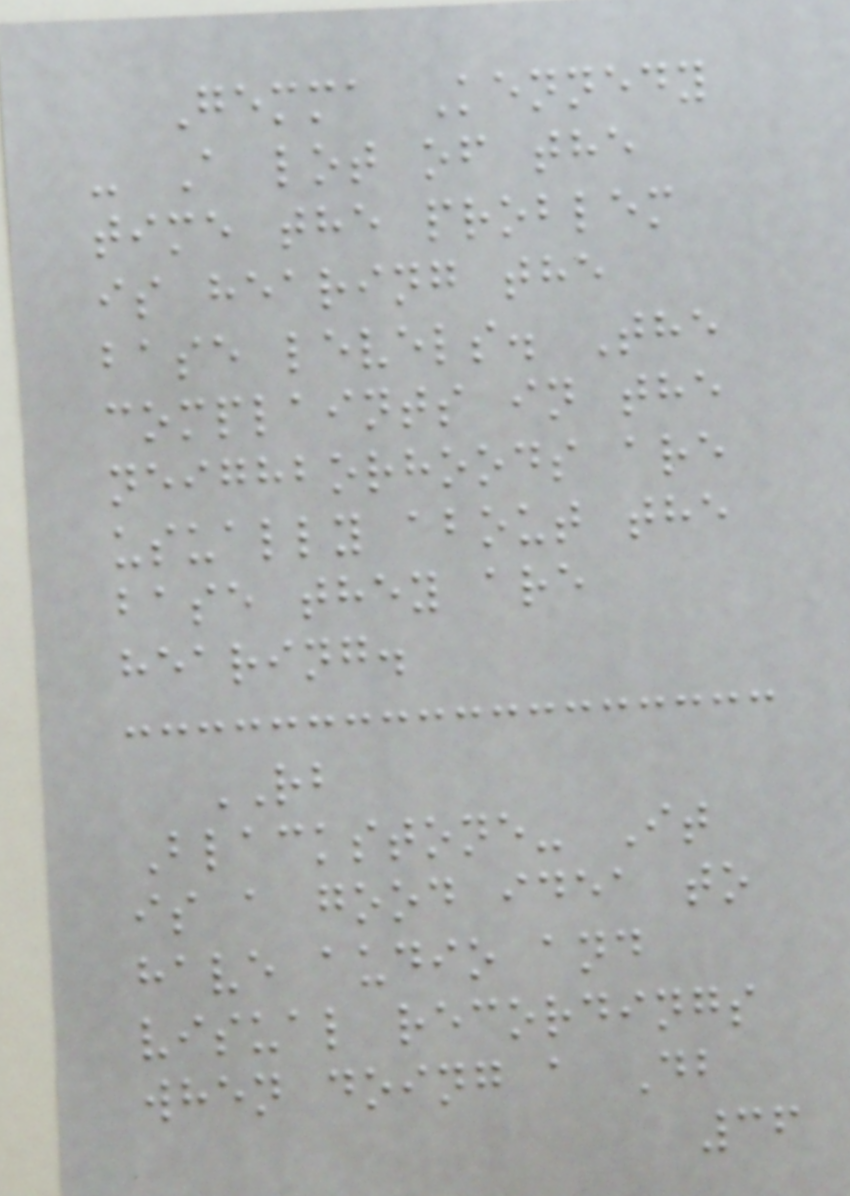Gemma Kennedy
- A lot of the
time the problem
is hearing the
base levels. The
complaints in the
neighborhoods are
usually about the
base they are
hearing.
RB
Blackstone- It
is a good idea to
have audio and
visual recordings
when doing a Db
36
